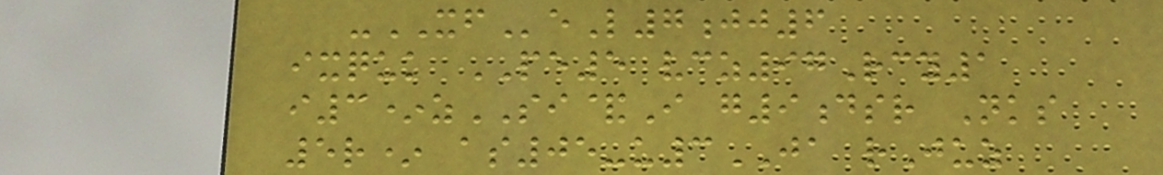-XFeL7jj6
ixquk PE5 vcz97Rcy1
i3*zSI&I g9dsr Nks
5r* as05-u3JA rJuz
